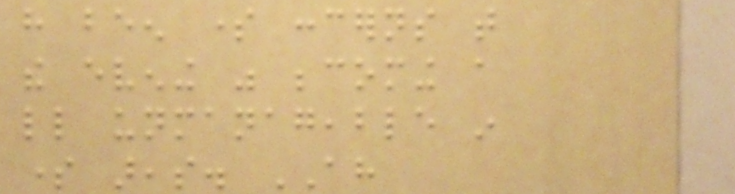have been some concerns that
the evening was becoming a
little unmanageable in
some areas. AH
